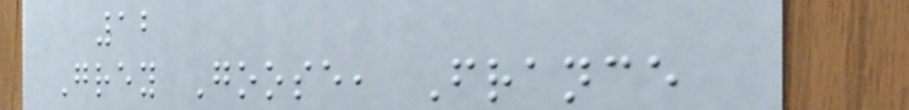12
Grey Goose, France
